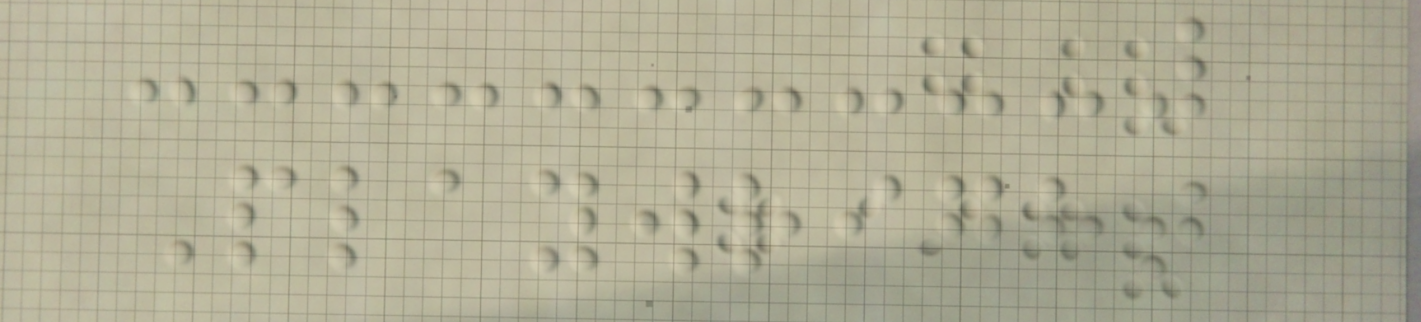Playwright
